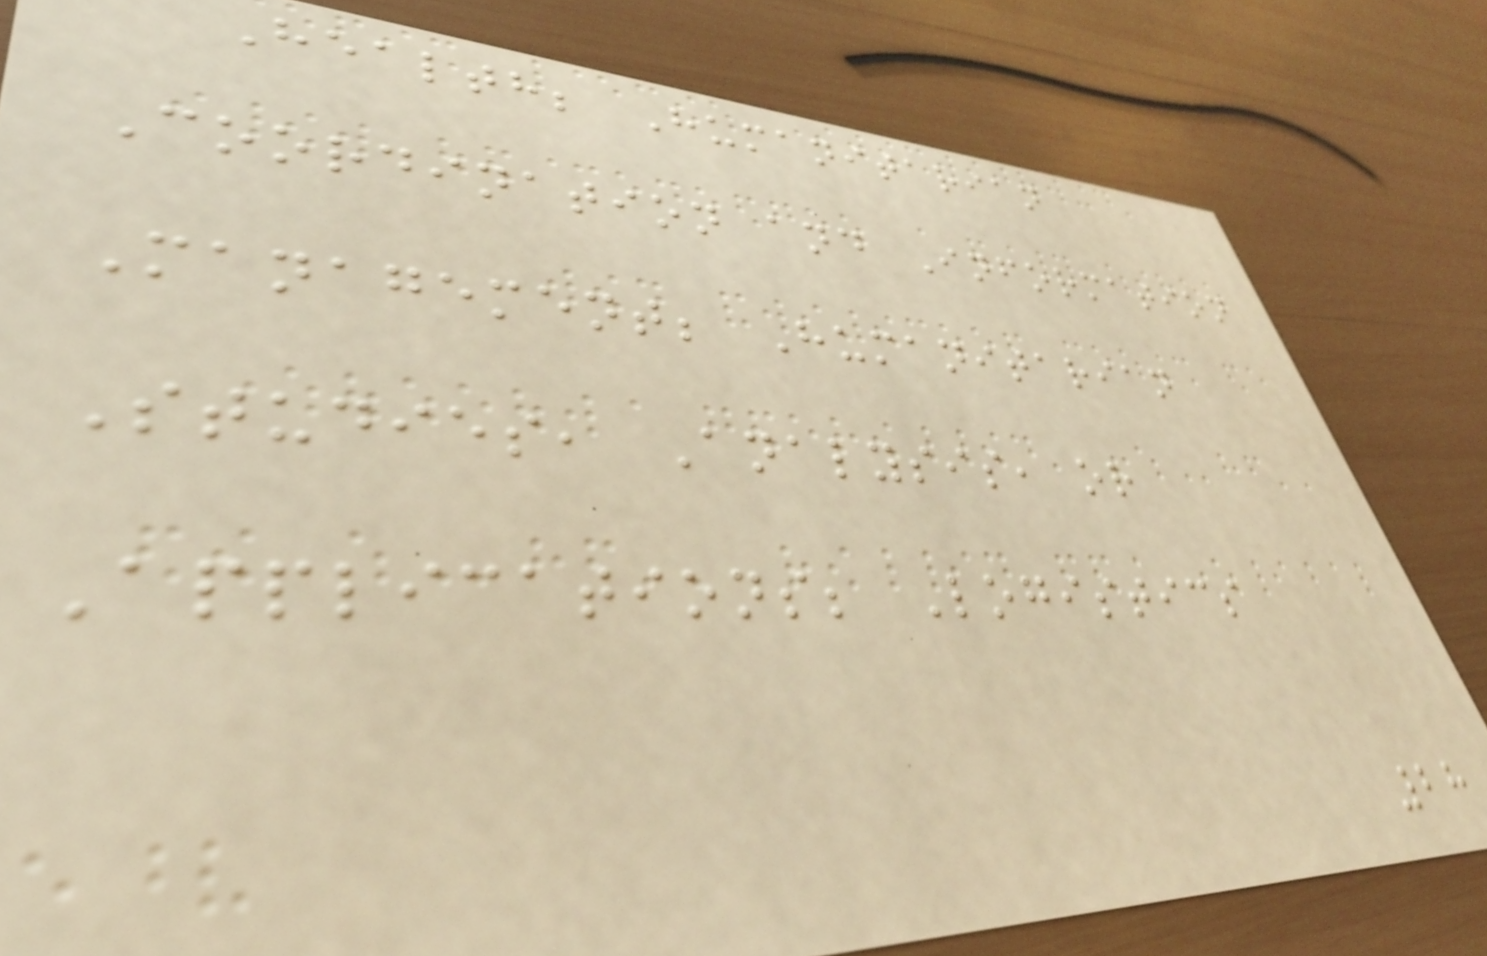Health; Humanitarian
Coordination and Information
Management; Humanitarian
Studies, Analysis, or
Applications; Logistics
28
